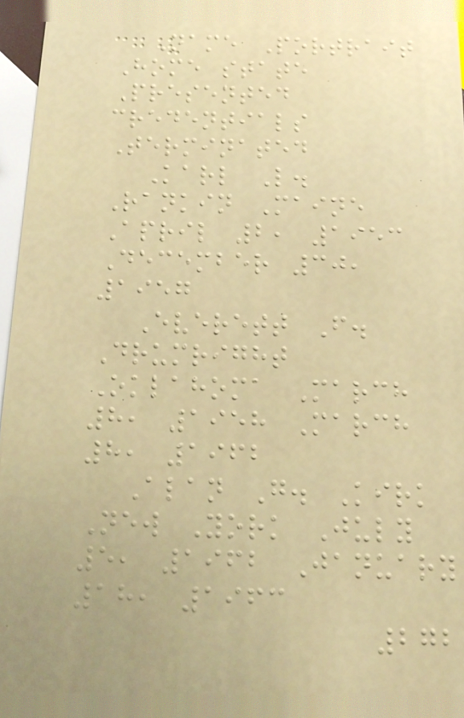Name Portrait
Home state
Presented
credentials
Terminated
Karl L.
Rankin Maine
April 2, 1953
December 30,
1957
Everett F.
Drumright
Oklahoma March
8, 1958 March
8, 1962
Alan G. Kirk
New York July
5, 1962 January
18, 1963
272
